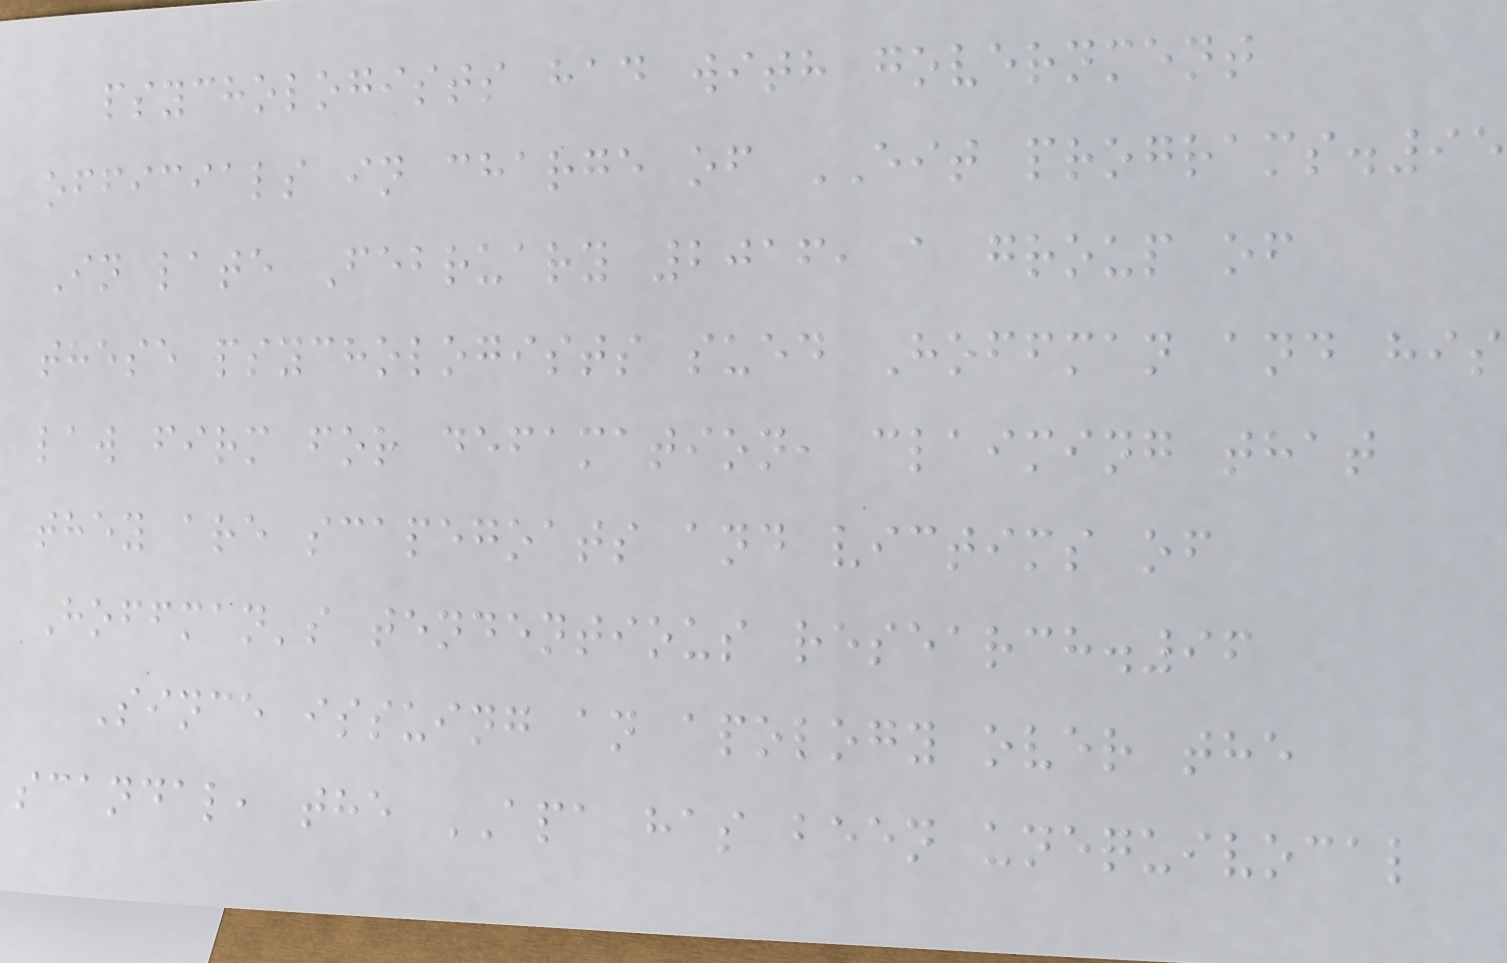psychologists had with government
officials in charge of EIT programs.95
In late February 2016, a group of
these psychologists sued Hoffman and his
law firm for defamation, claiming that
they are scapegoats and victims of
Hoffman's tendentious research.96
Since issuing an apology over the
scandal, the APA has been unequivocal
